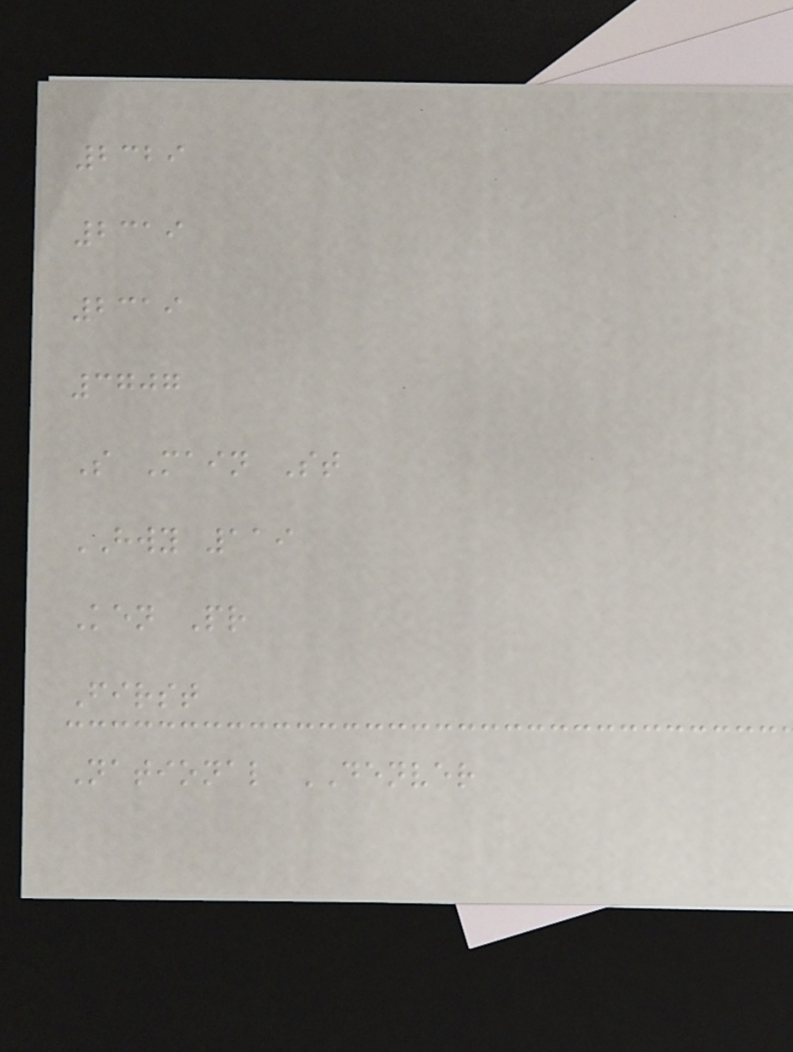2329
2319
2319
3707
S Main St
HWY 119
Ken Pr
First
National DENVER
